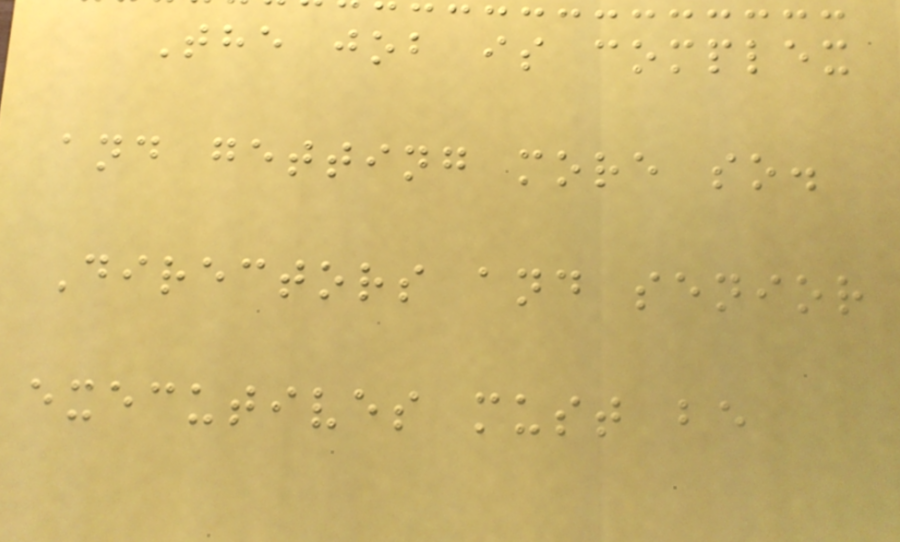The job is complex
and getting more so.
Directors and senior
executives must be
